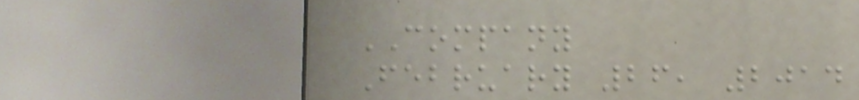COMPANY
February 26, 2014
